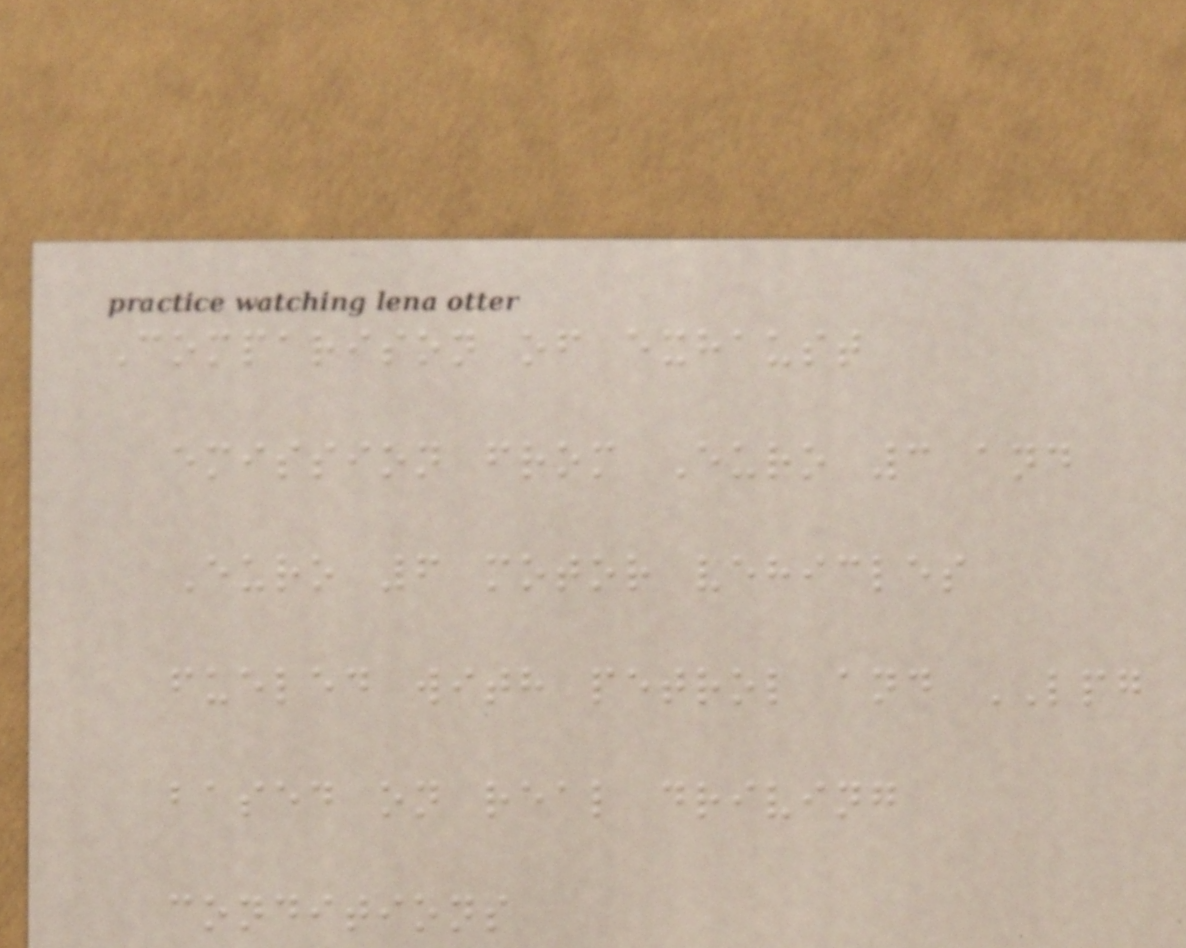Comparison of exhaust
emission from Euro 3 and
Euro 6 motor vehicles
fueled with petrol and LPG
based on real driving
conditions
